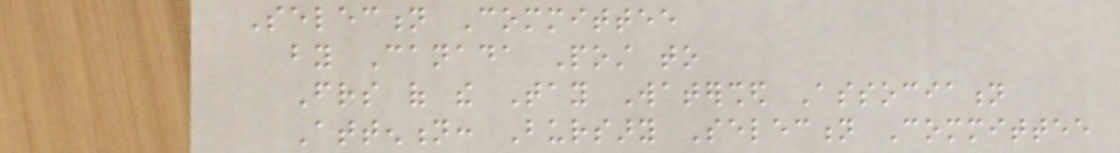Selection Committee
by Canada Post to
Friends of the Tay Watershed Association
Attention: Bursary Selection Committee
